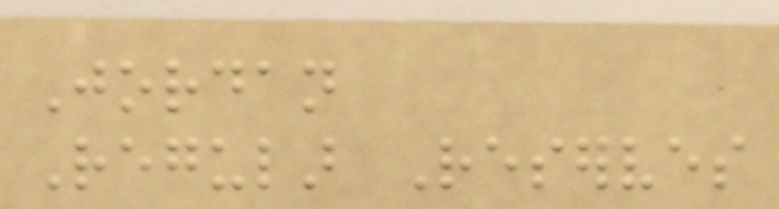Jordan
Regular Reserves
